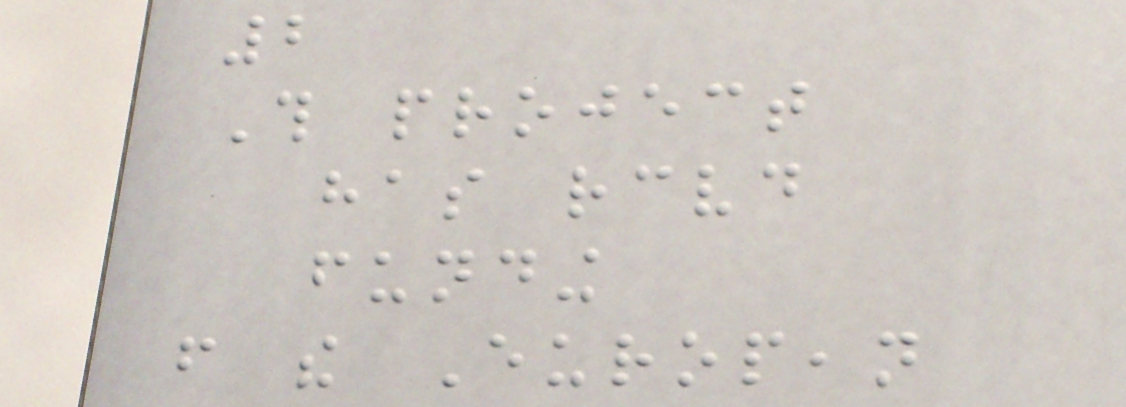2
This project
has received
funding
from the European
